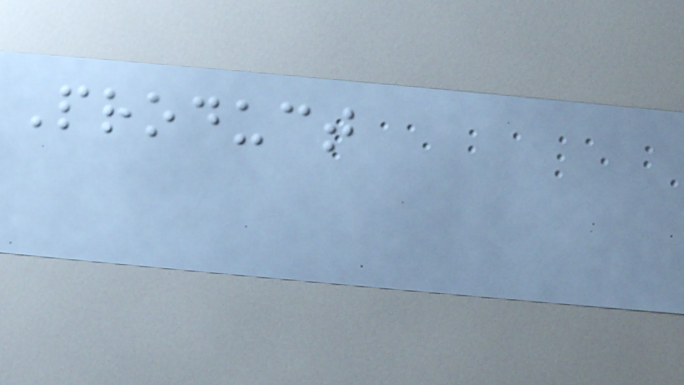Product
